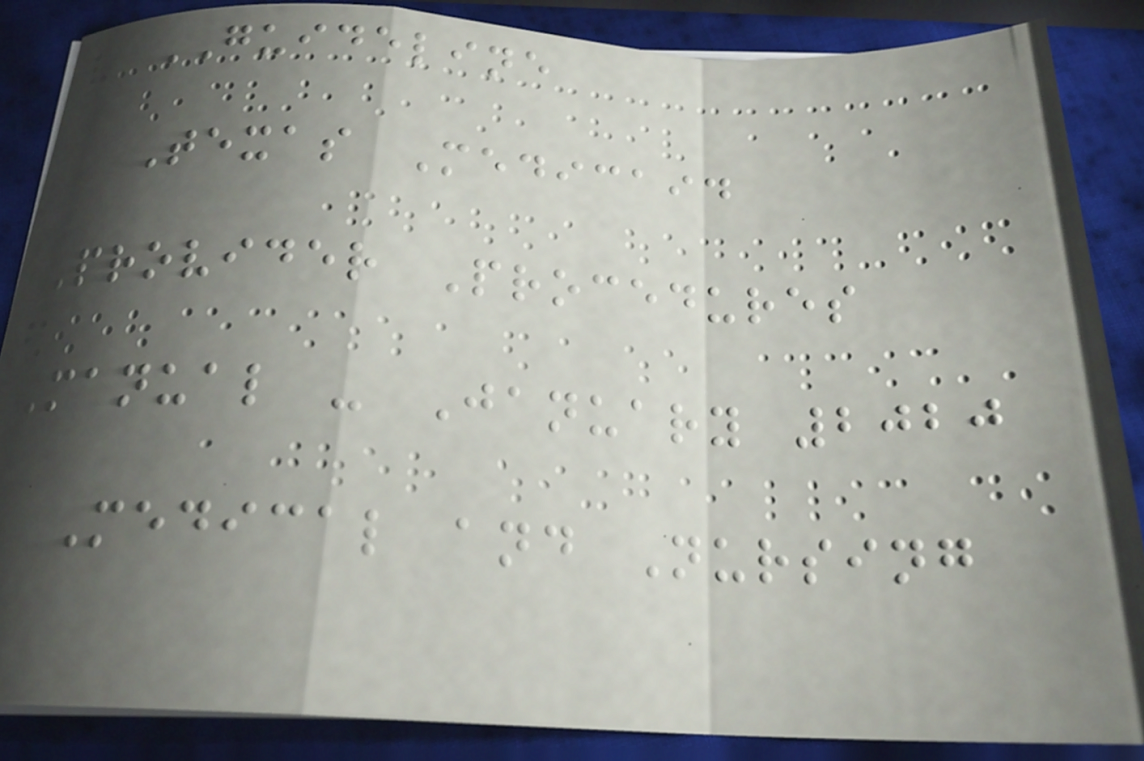GUIDELINE
Texas Medicaid
Provider Procedures
Manual - January 2020
Medical and Nursing
